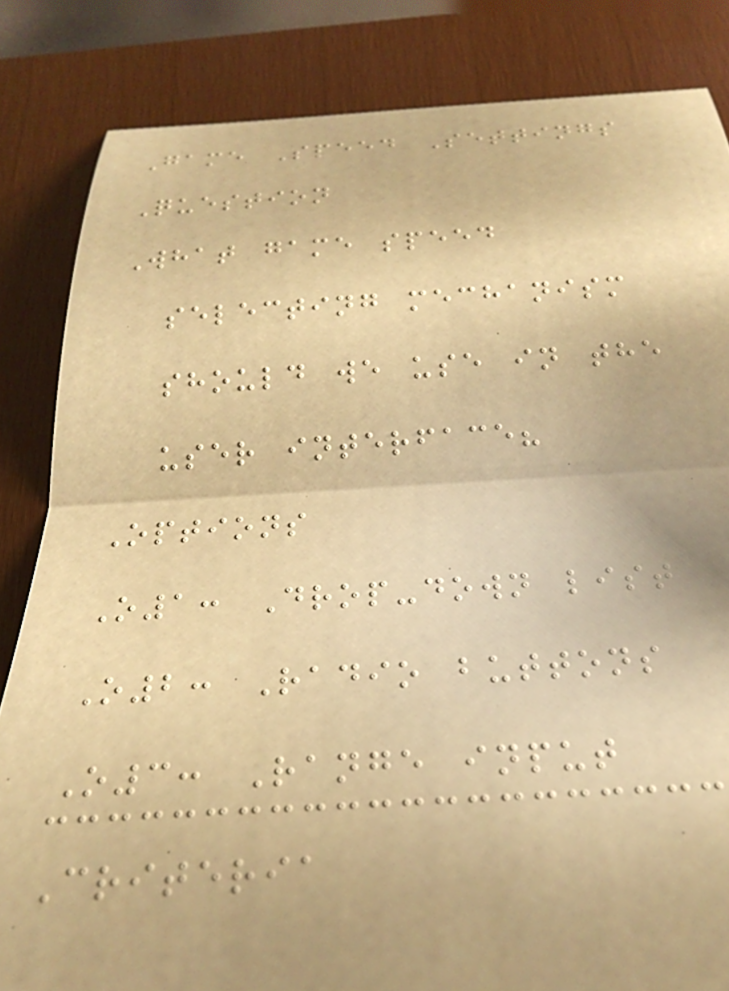Game Speed Settings
Question
What game speed
selecting mechanism
should we use in the
user interface?
Options
O1: Drop-down list
O2: Radio buttons
O3: Range input
Criteria
